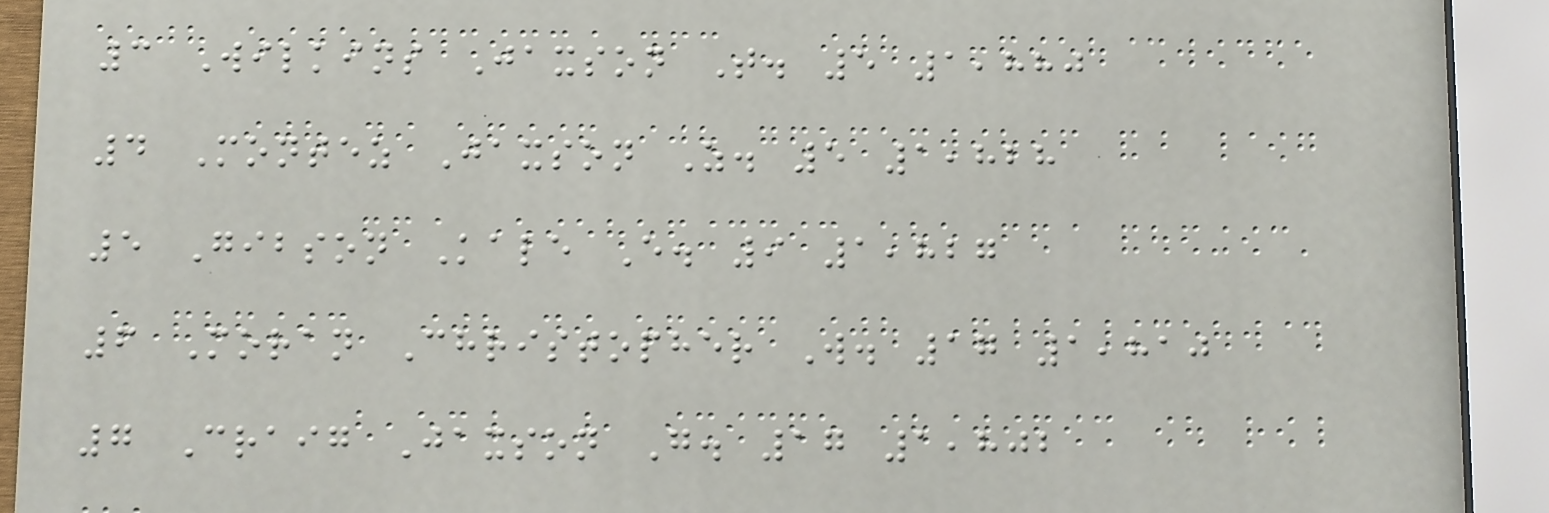3 Wilkins Jaxson T. 5 1,880
4 Montez Jaxson Z. 5 1,828
5 Gibson Kale E. 9 1,827
6 Moran Christopher W. 17 1,810
7 Craig Jaxson G. 17 1,802
